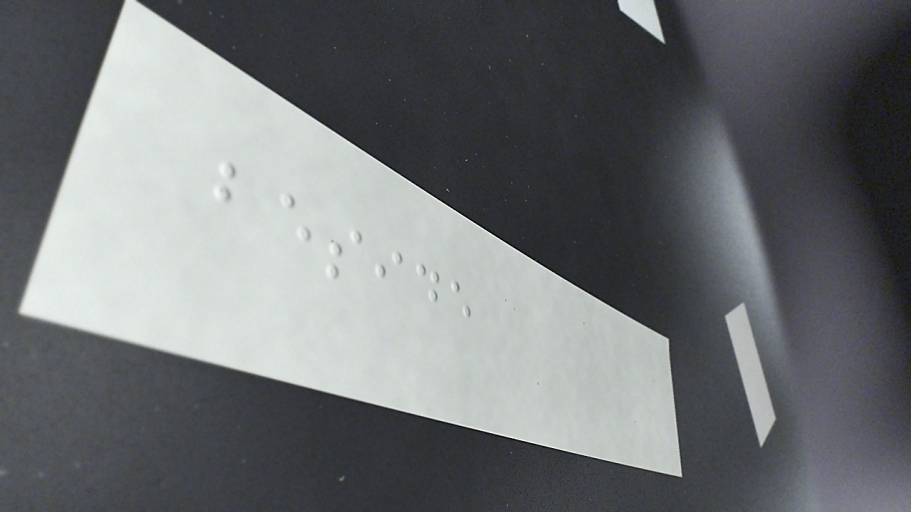beside
